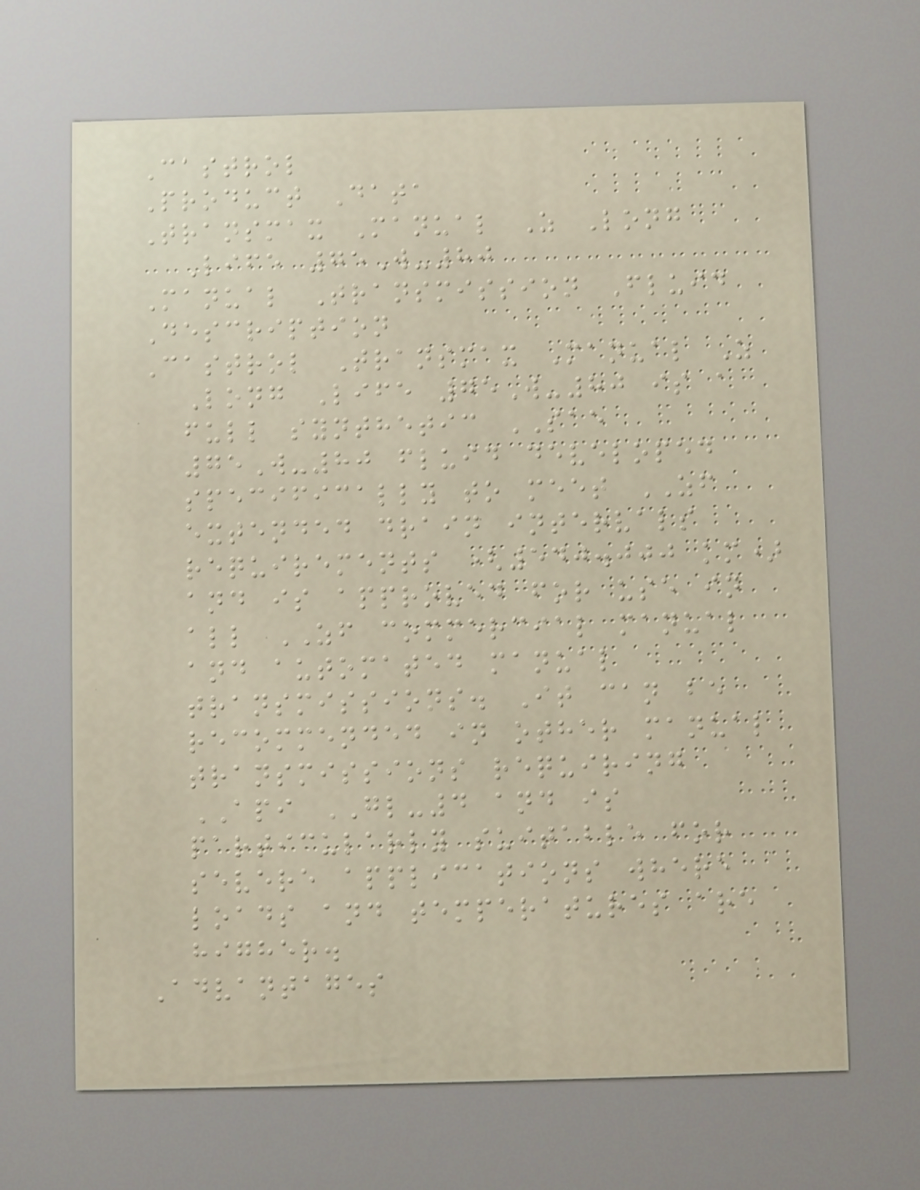Castrol
Product Data
Transmax Manual Z Long
Life 75W-80
Manual Transmission Fluid
Description
Castrol Transmax Manual Z
Long Life 75W-80 is a
full synthetic SAE
75W-80 fluid developed
specifically to meet ZF
extended drain intervals
requirements (540.000 km)
and is approved for use in
all ZF commercial manual
and automated manual
transmissions. It can be
recommended in other manual
transmissions requiring
API GL-4 and is
particularly suitable for
severe applications where
loads and temperatures are
higher.
Advantages
